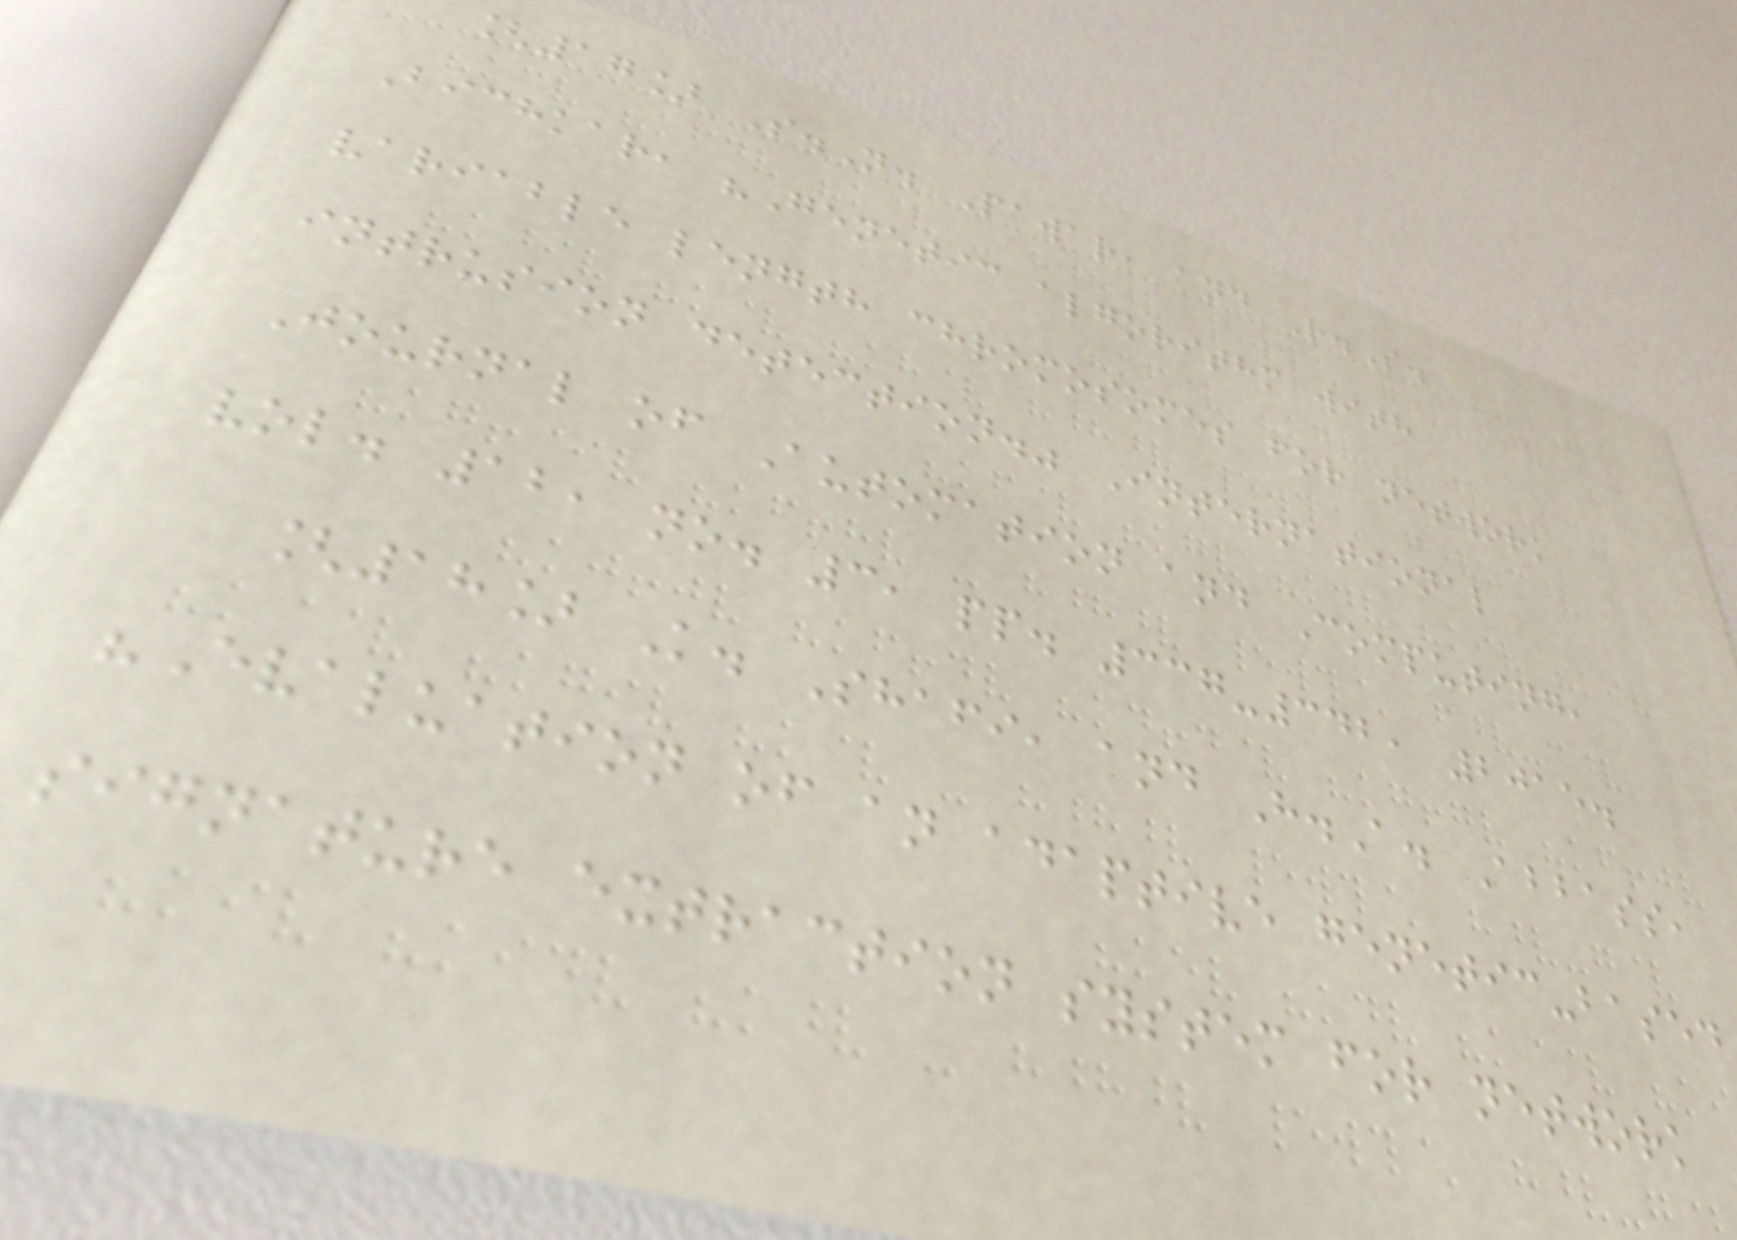[17] S.N. Pawar, and R.S.
Bichkar, "Genetic algorithm with
variable length chromosomes for network
intrusion detection." International
Journal of Automation and Computing,
vol. 12, no. 3, pp. 337-342, 2015.
[18] K. Shafi, and H.A. Abbass,
"Evaluation of an adaptive genetic-based
signature extraction system for network
